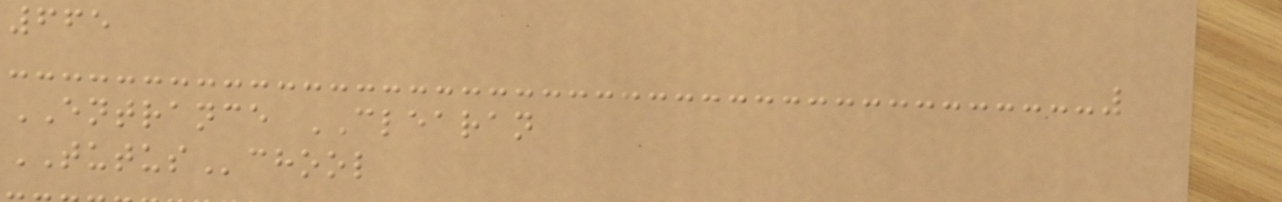665
ENTRANCE CLEARAN
TUTUSchool
